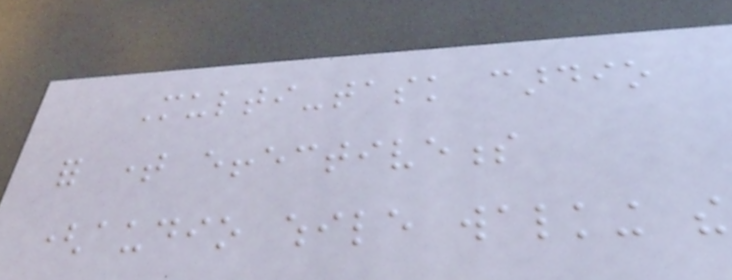Multi-task cardio
for time effectiveness
(audio while walking the
